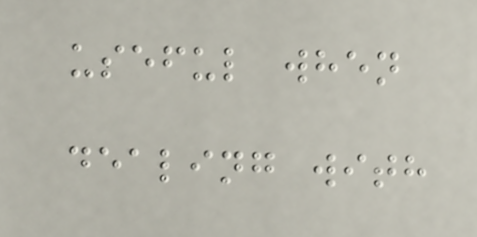useful when
dealing with
